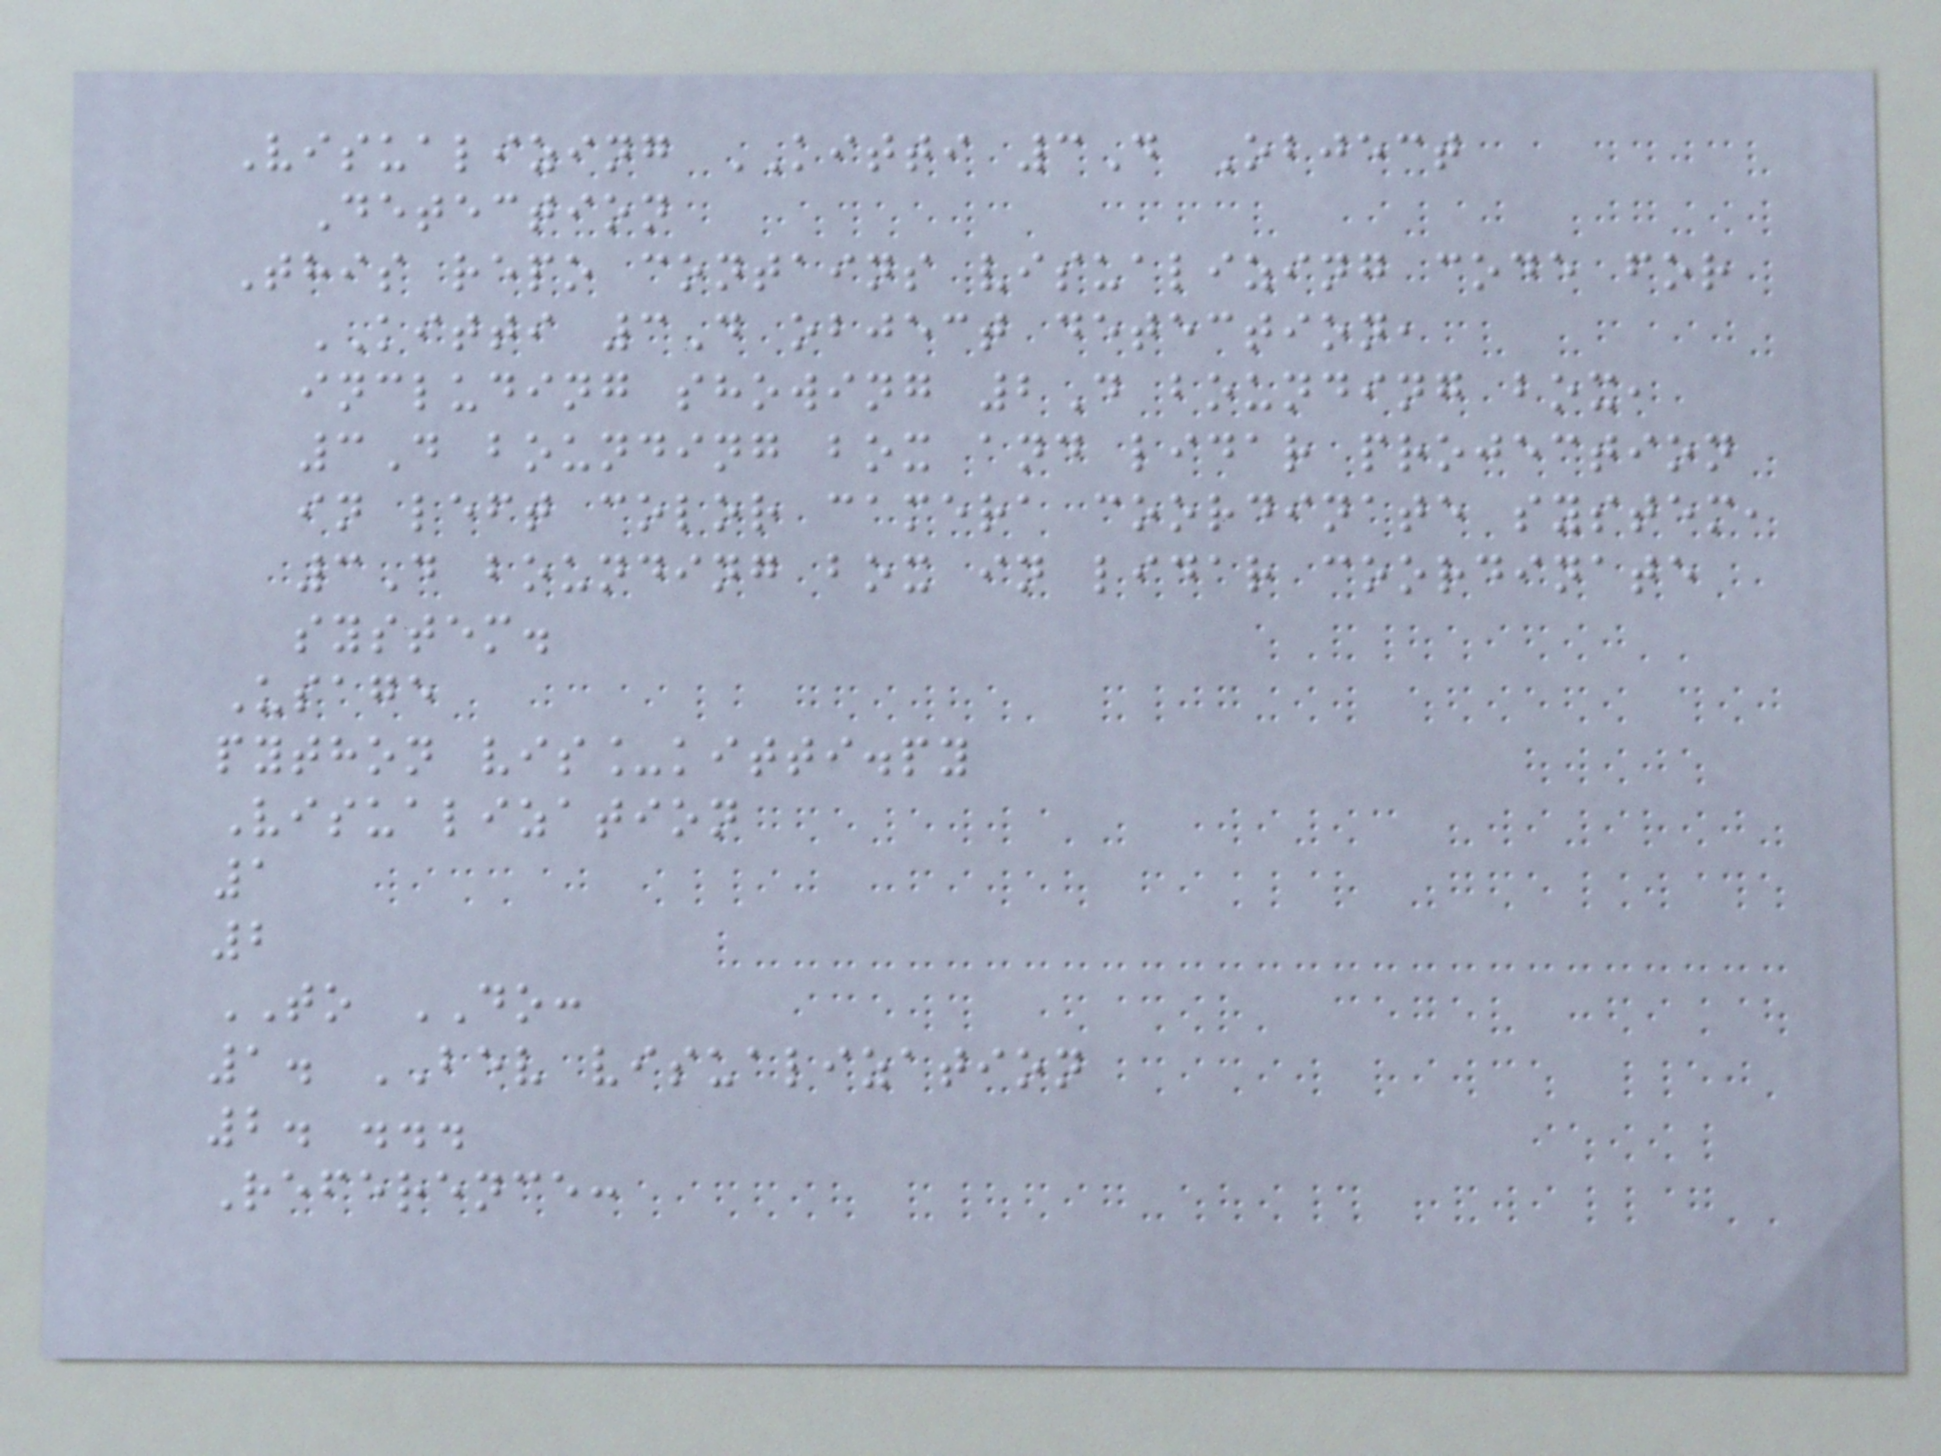Visualizing KITTI 3D Object
Detection
This repo contains visualizing code for
KITTI 3D object detection,
including showing 2D bounding box,
3D bounding box and lidar projection
in left color camera coordinate system,
3D bounding box in lidar coordinate
system.
Usage
python vis_kitti.py
Visualization
1
2
TO DO:
1. BEV visualization
2. ...
Reference:
